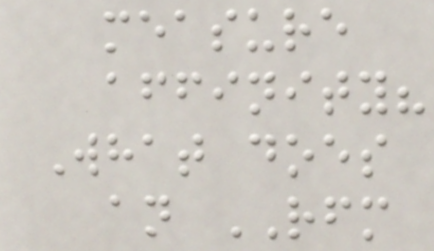measure
affinity?
What does
an RFM
